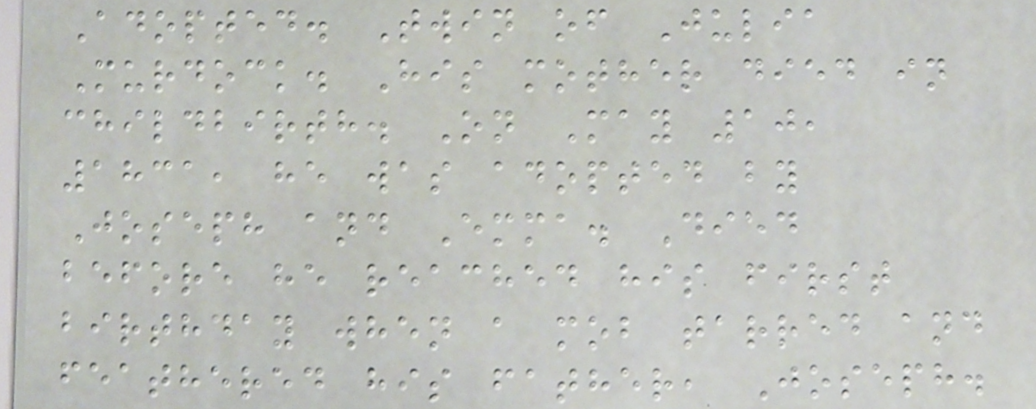Adopted. Twin of Julia
Murdock. His mother died in
childbirth. On May 10,
1831, he was adopted by
Joseph and Emma. Died
before he reached his first
birthday when a mob tarred and
feathered his father, Joseph.
